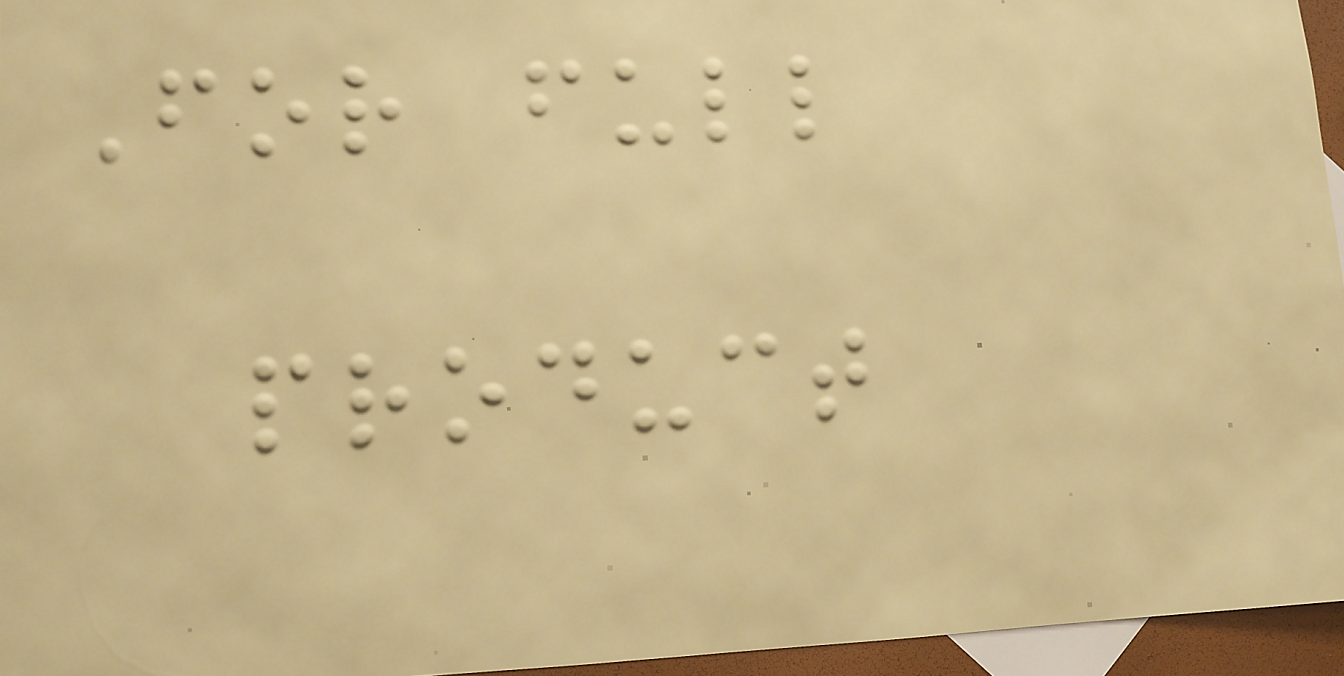For full
product
